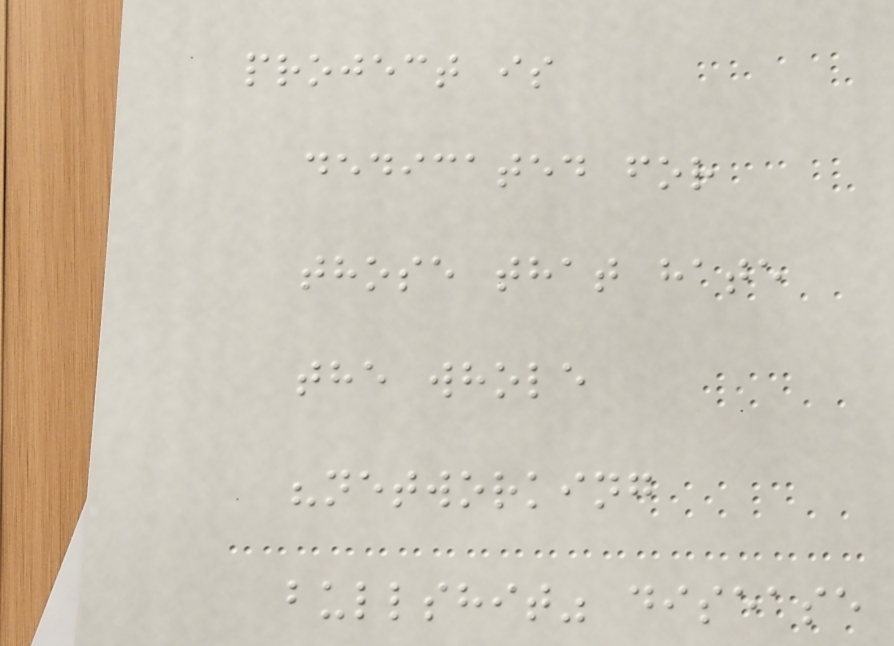project is
dedicated for
those that hate
the whole
"networking
bullshit" disease
